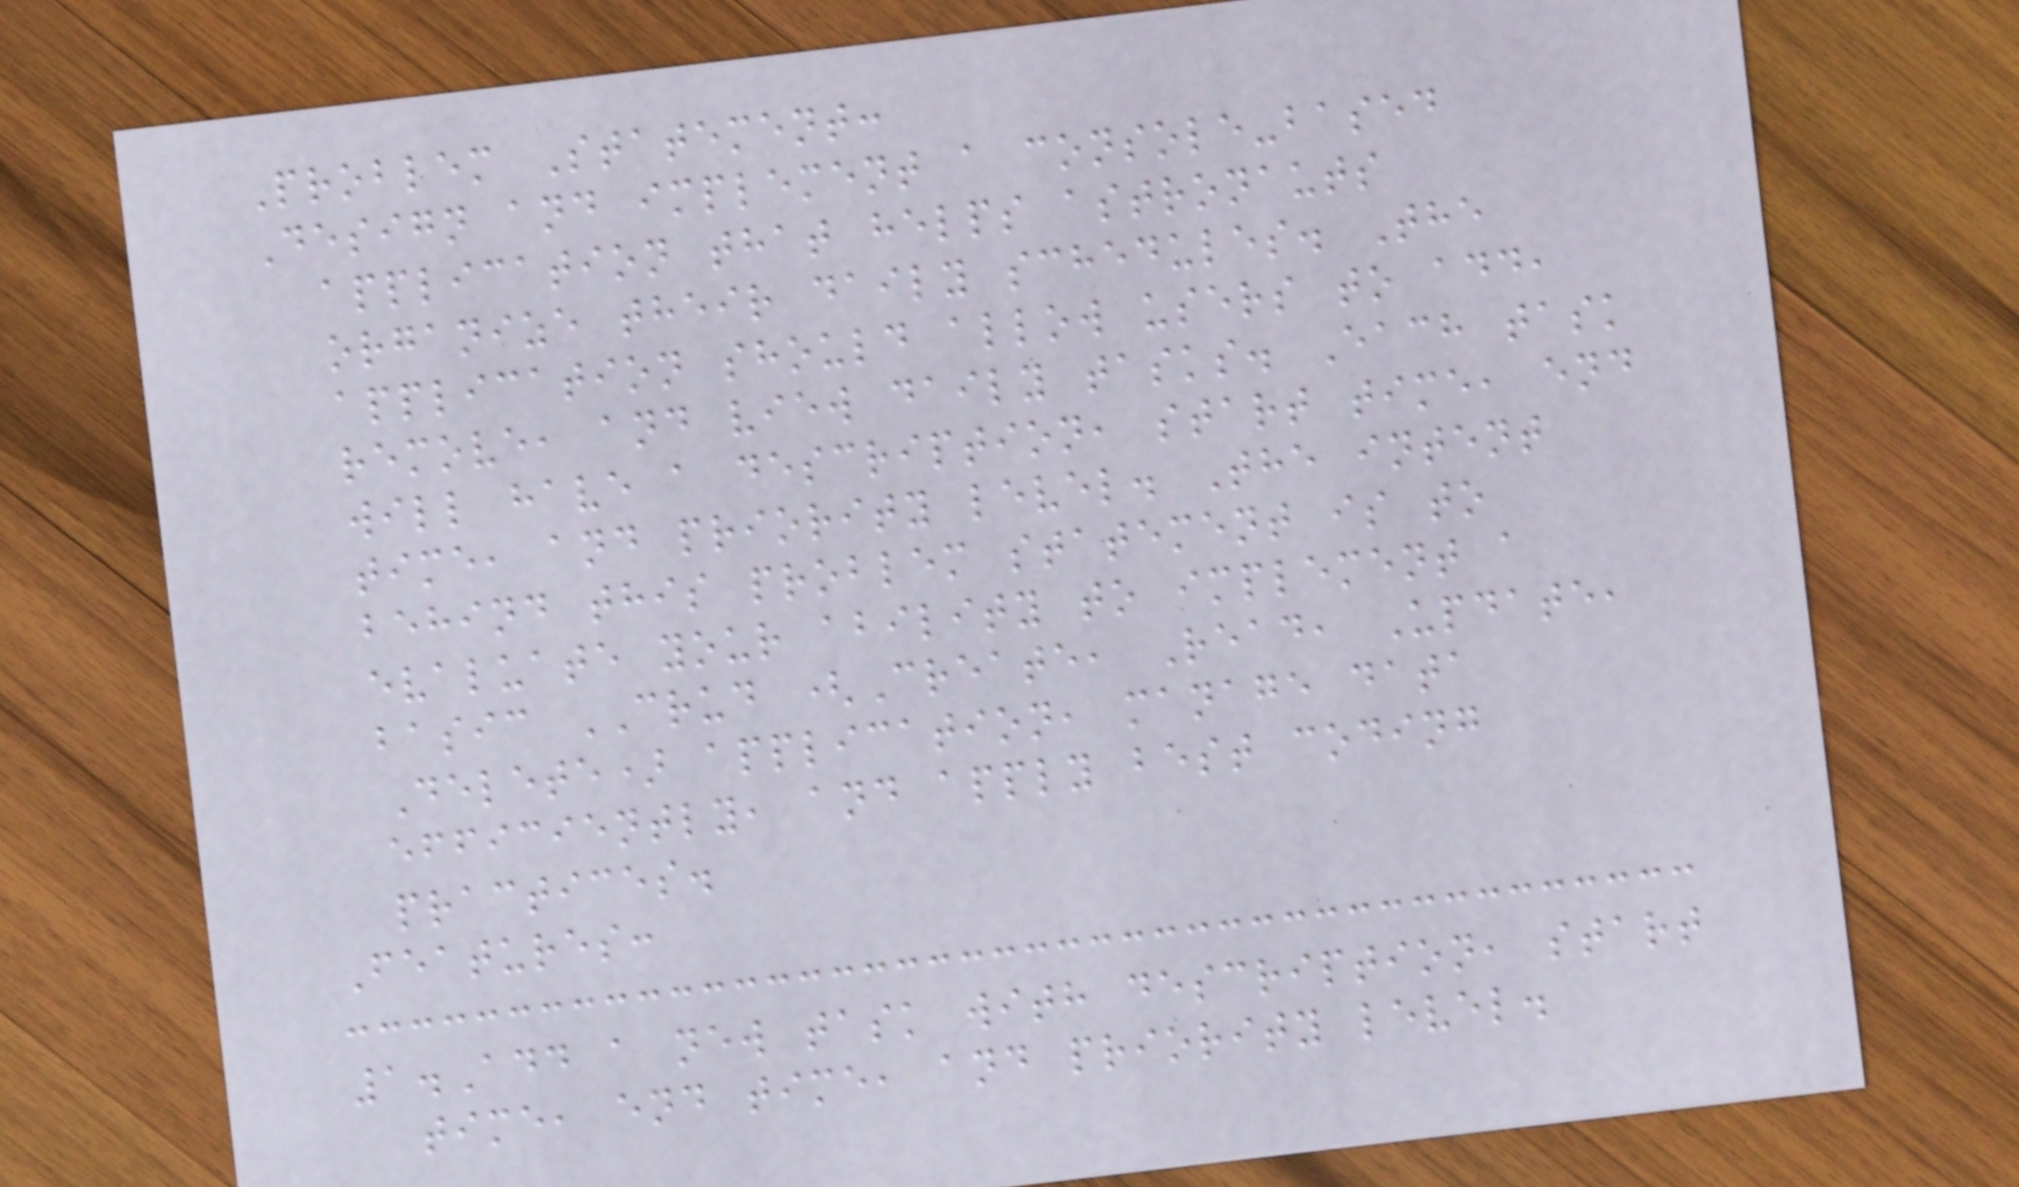Problem Statement:
Design and implement a console-based
application that helps astronauts
organize their daily schedules. The
application should allow users to add,
remove, and view daily tasks. Each task
will have a description, start time, end
time, and priority level. The intent
behind this problem statement is to
evaluate your ability to implement a
basic CRUD (Create, Read, Update,
Delete) application, manage data
efficiently, and apply best coding
practices.
Features:
1.Add a new task with description, start
time, end time, and priority level.
